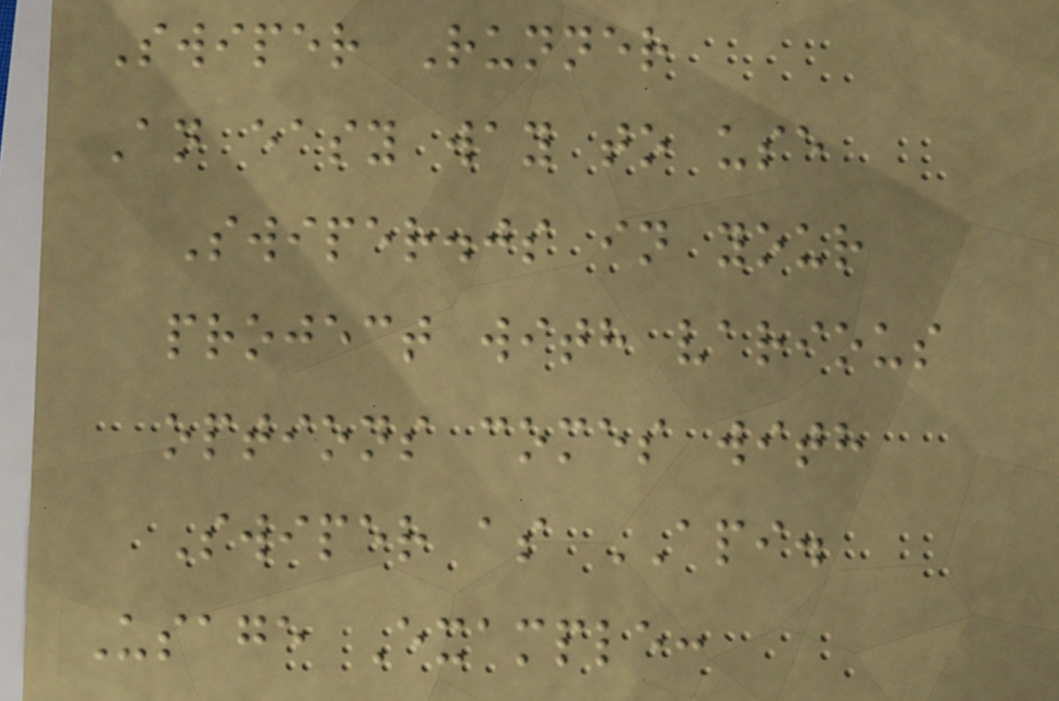Swiper Runner
An easy way to use
Swiper.js in your
project with various
options comes with
Swiper as API.
Usage Example:
